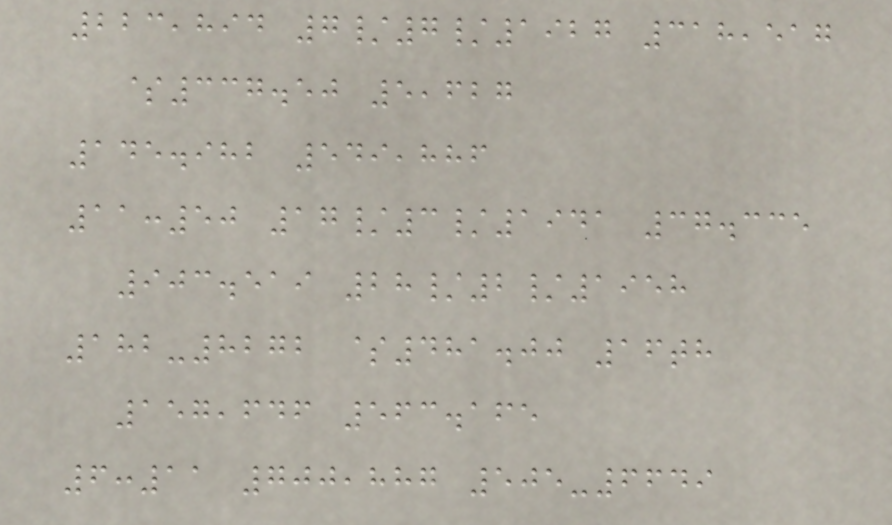223,894 7/7/1927 318,517
$337.50 5,627
145.982 549,886
11:50 17/3/1941 37.335
903.519 28/2/1958
182-8272 $481.00 16th
157,646 563.165
6:11 700,887 505-6649
